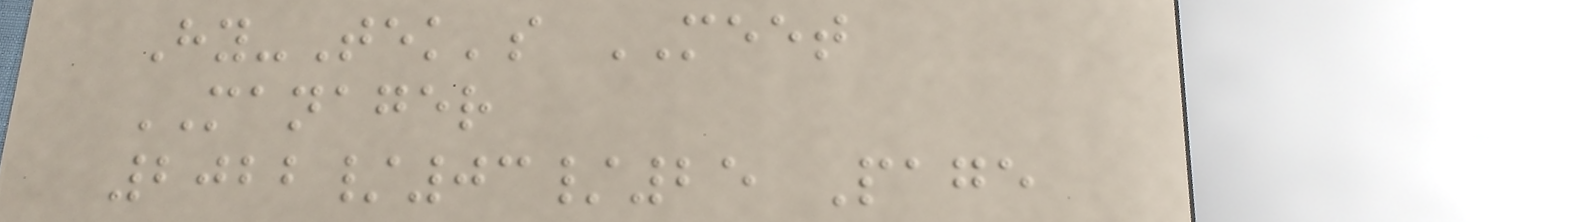Hy-Tek's MEET
MANAGER
2022/03/25 Page
